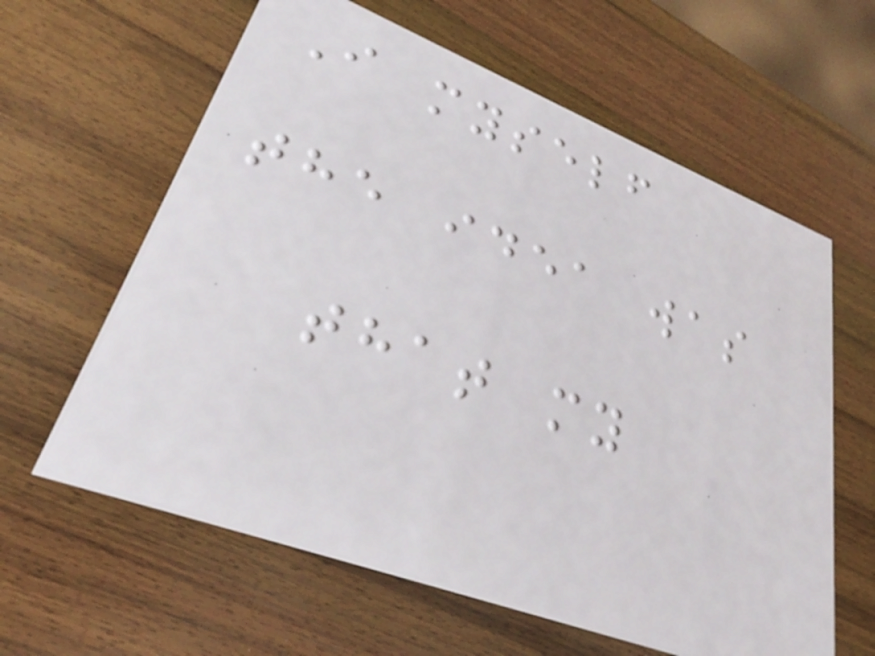I myself
the idea was
that my
